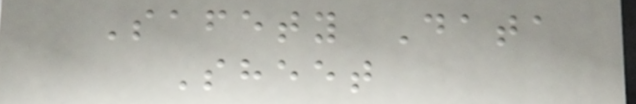Safety Data
Sheet
